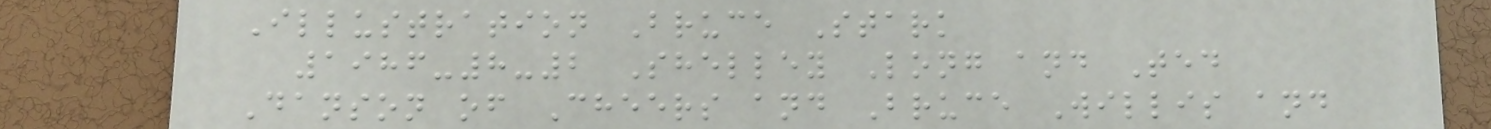Illustration Bruce Stark
1986-8-2 Shelley Long and Ted
Danson of Cheers and Bruce Willis and
